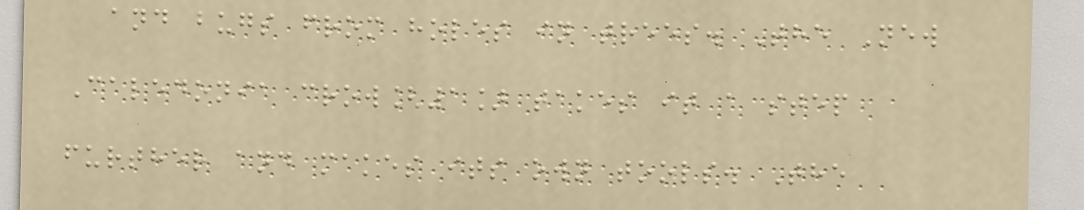and bugs from holes in trees. The New
Caledonia crow[1] takes it a step
further and makes its own tools. The
